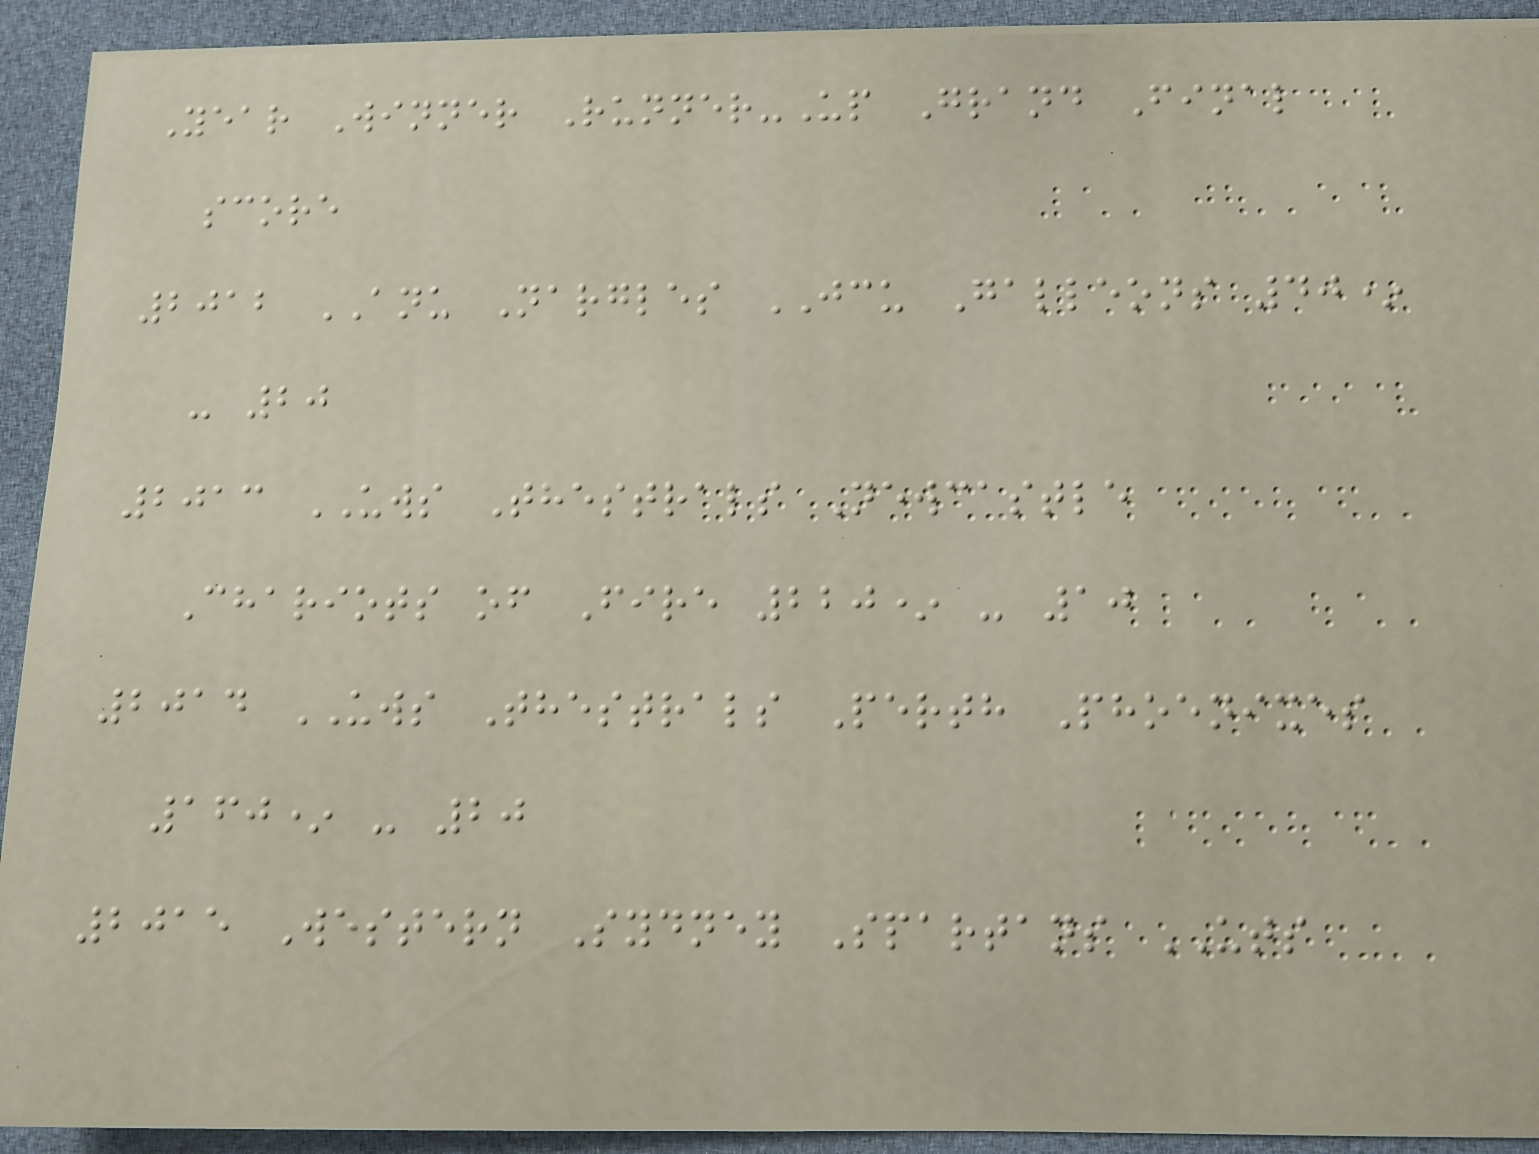Year Winner Runner-Up Grand Final
score
2012 ANU Nargles JCU Galleons 40*
- 20
2013 UWS Thestrals Newcastle
Chariots of Fire 220* - 10
2014 UWS Thestrals Perth Phoenixes
160* - 20
2015 Western Sydney Spartans UTS
